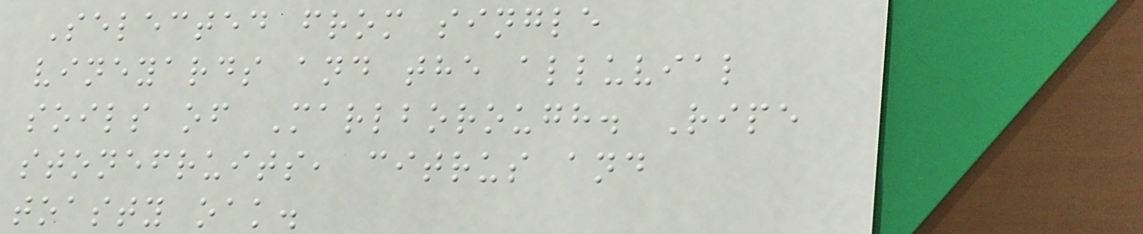Selected from single
vineyards and the alluvial
soils of Marlborough. Ripe
stonefruits, citrus and
toasty oak.
